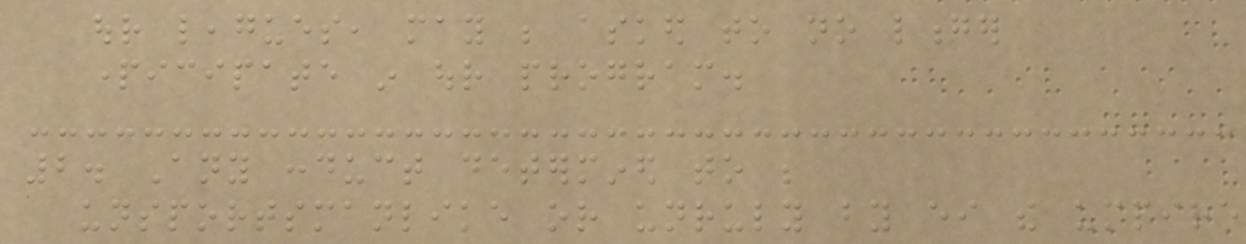our leagues, may be asked to no longer
participate in our program.
2. Any conduct determined to be
unsportsmanlike or unruly by either the umpire
